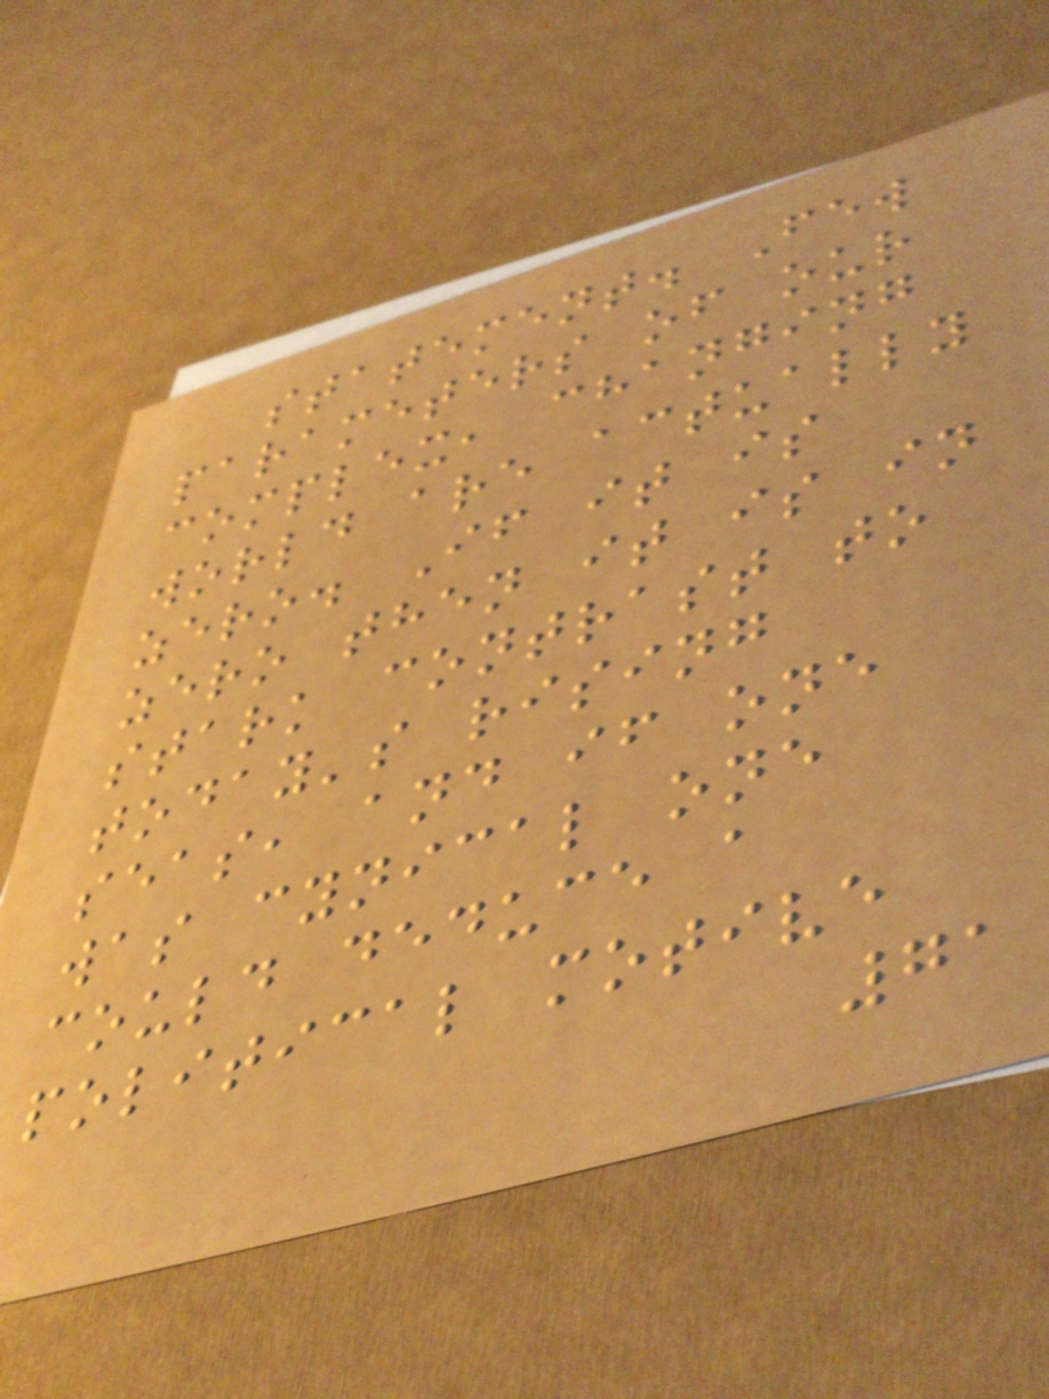statement. Few
parameters of our
complex, changing
world are actually
zero. If it is
zero then it is in
stark contrast to
today's rising
seas, and if one
was cynical one
could deduce a
political motive
71
